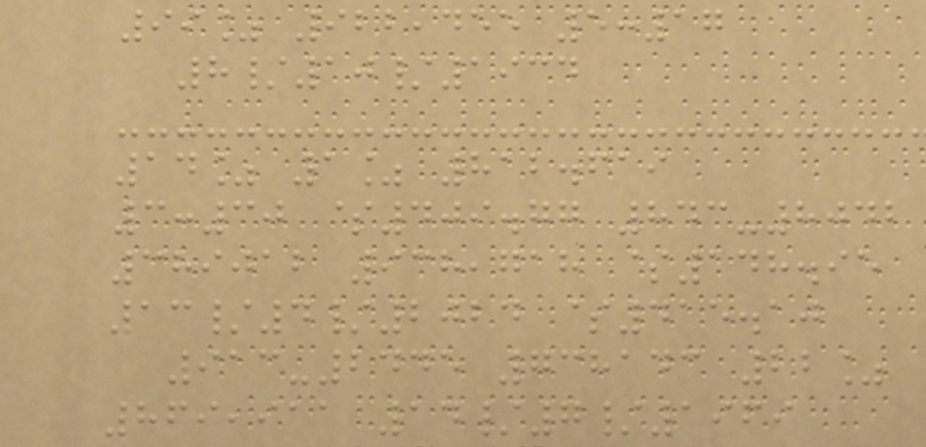99% 922,455 5:17
8/10/1934
14% 1% 812.619
3:30 $409.77 843-8042
389012 938,718 $148.95
13/4/2024 $415.10
913-2445 738143 22%
869,911 14/7/1969
